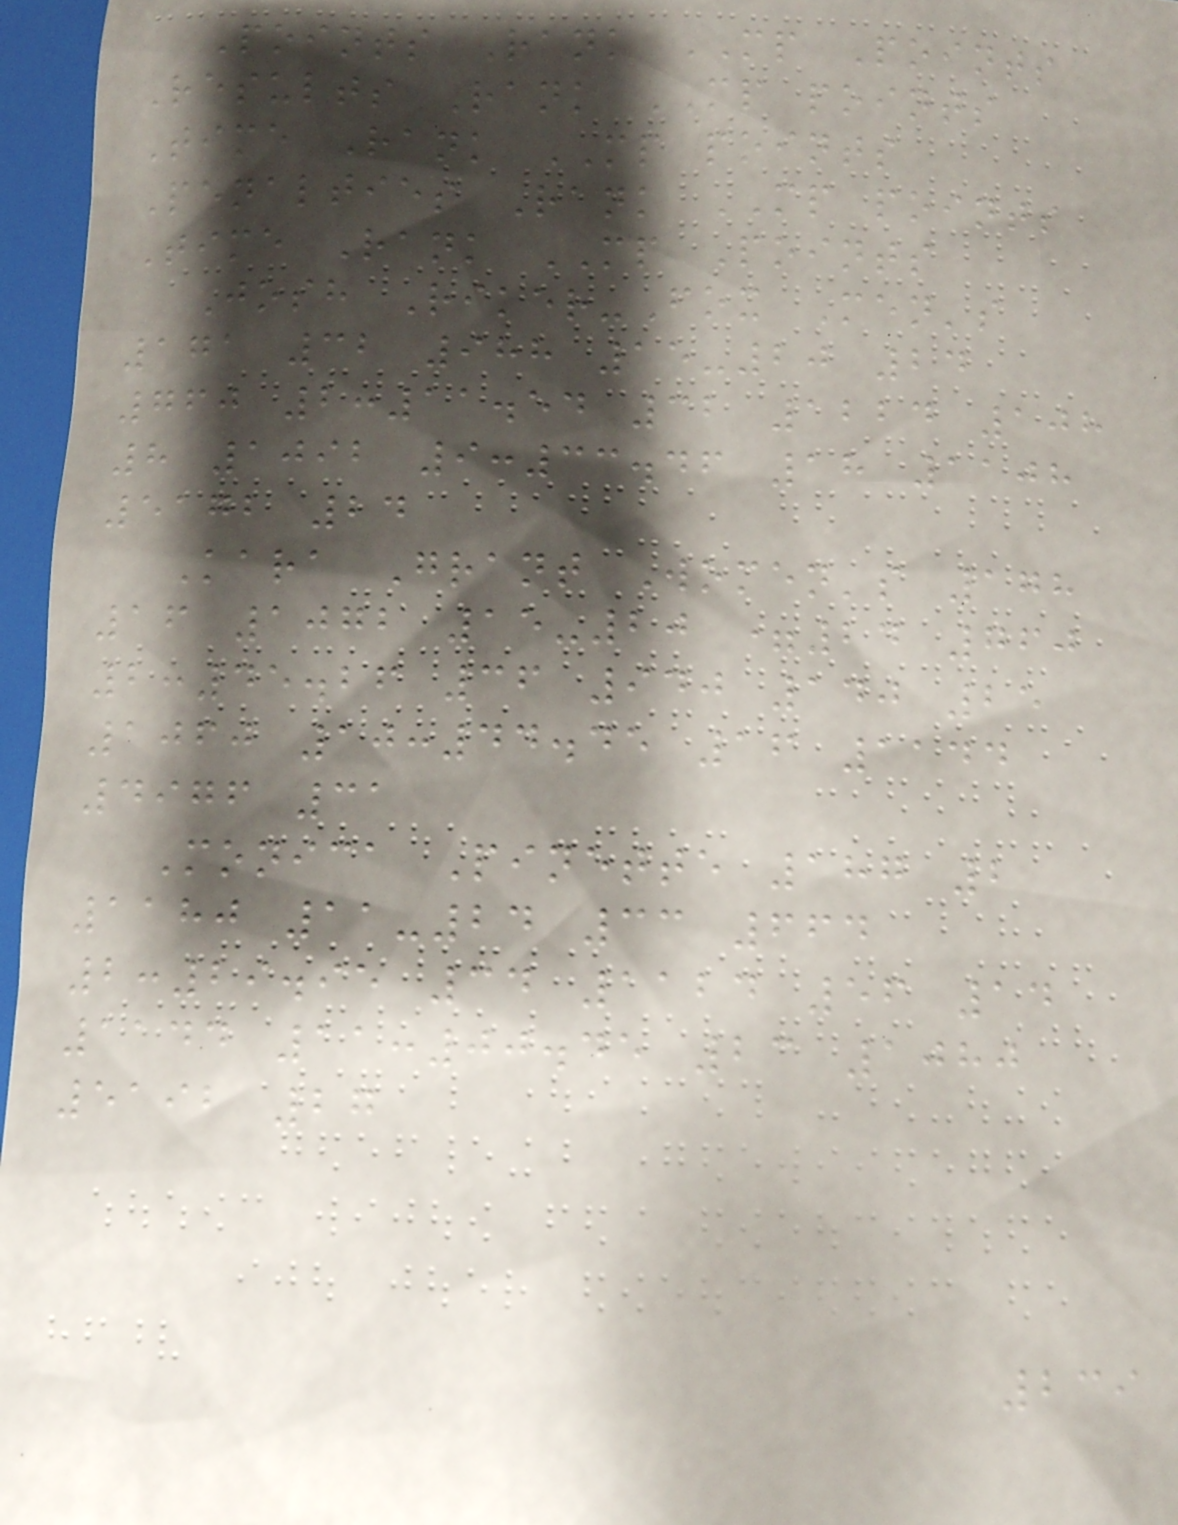Points Rank MP Points
Results Rank MP points
Time Rank MP points
Penalties Rank MP points
Time Rank MP Points
Josh Riker-Fox Men's
171 32 988 15-20 24
760 2:11.54 32 1224 108
8 1092 9:33.46 18 1108
5172 24
Kara Grant Women's 178
16 1072 15-20 =24 760
2:45.26 36 940 140 25
1060 10:44.45 16 1144
4976 31
Monica Pinette 187 2
1180 11-24 33 664
2:29.95 34 1124 56 14
1144 11:00.45 23 1080
5192 27
239
